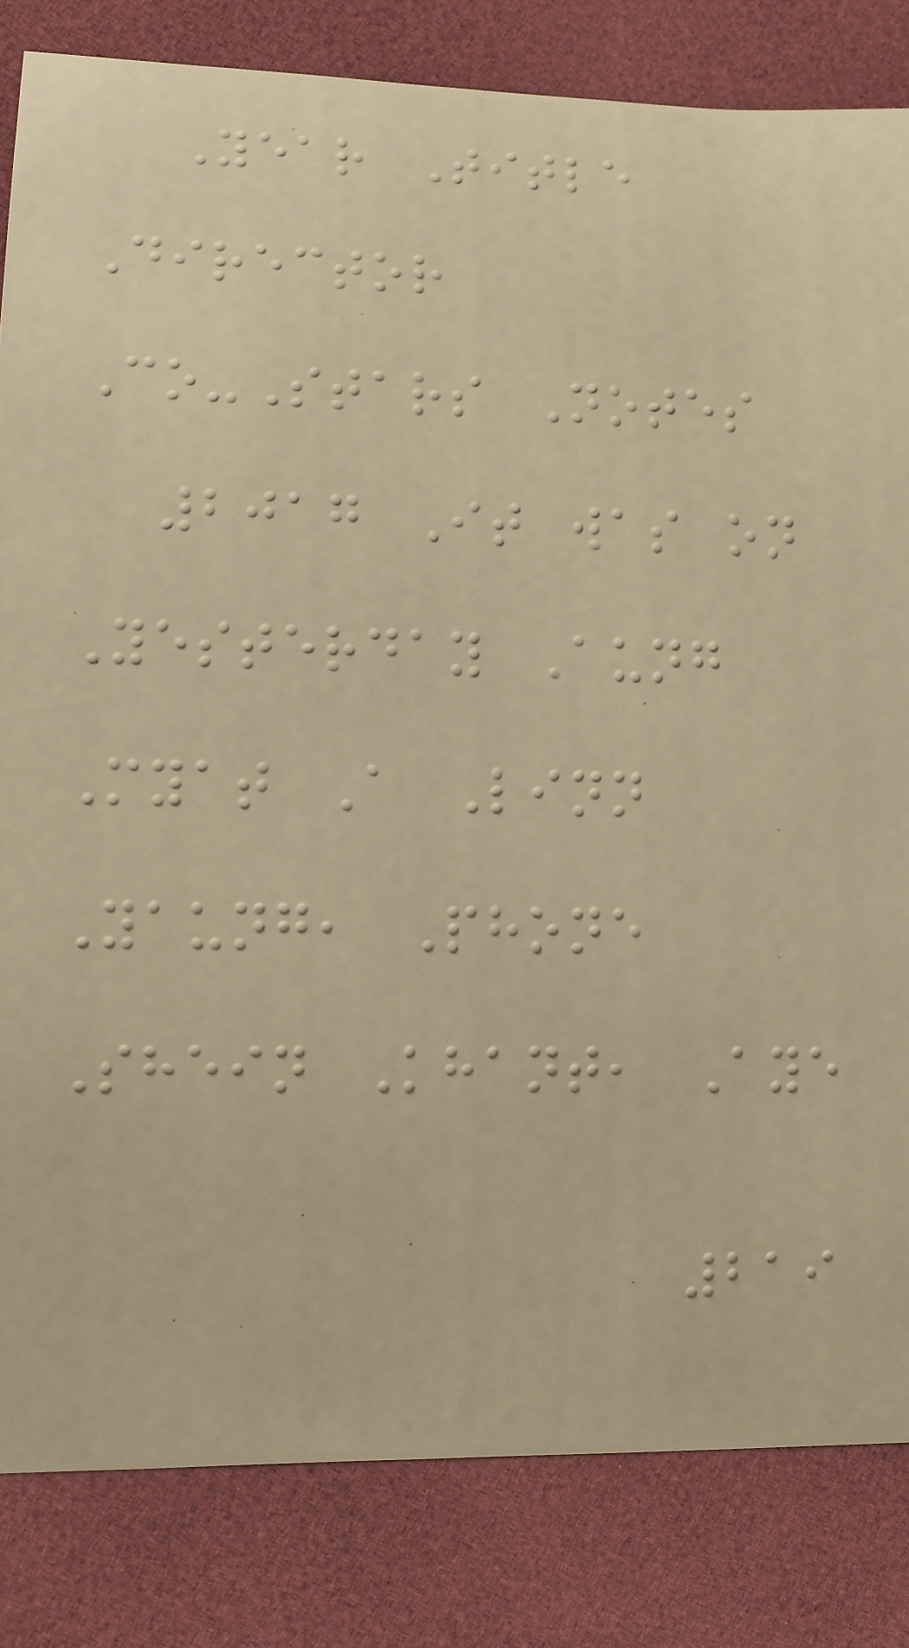Year Title
Director
Co-Stars Notes
2017 It was on
Yesterday Aung
Myat A Linn
Yaung, Phone
Shein Khant, Aye
219
